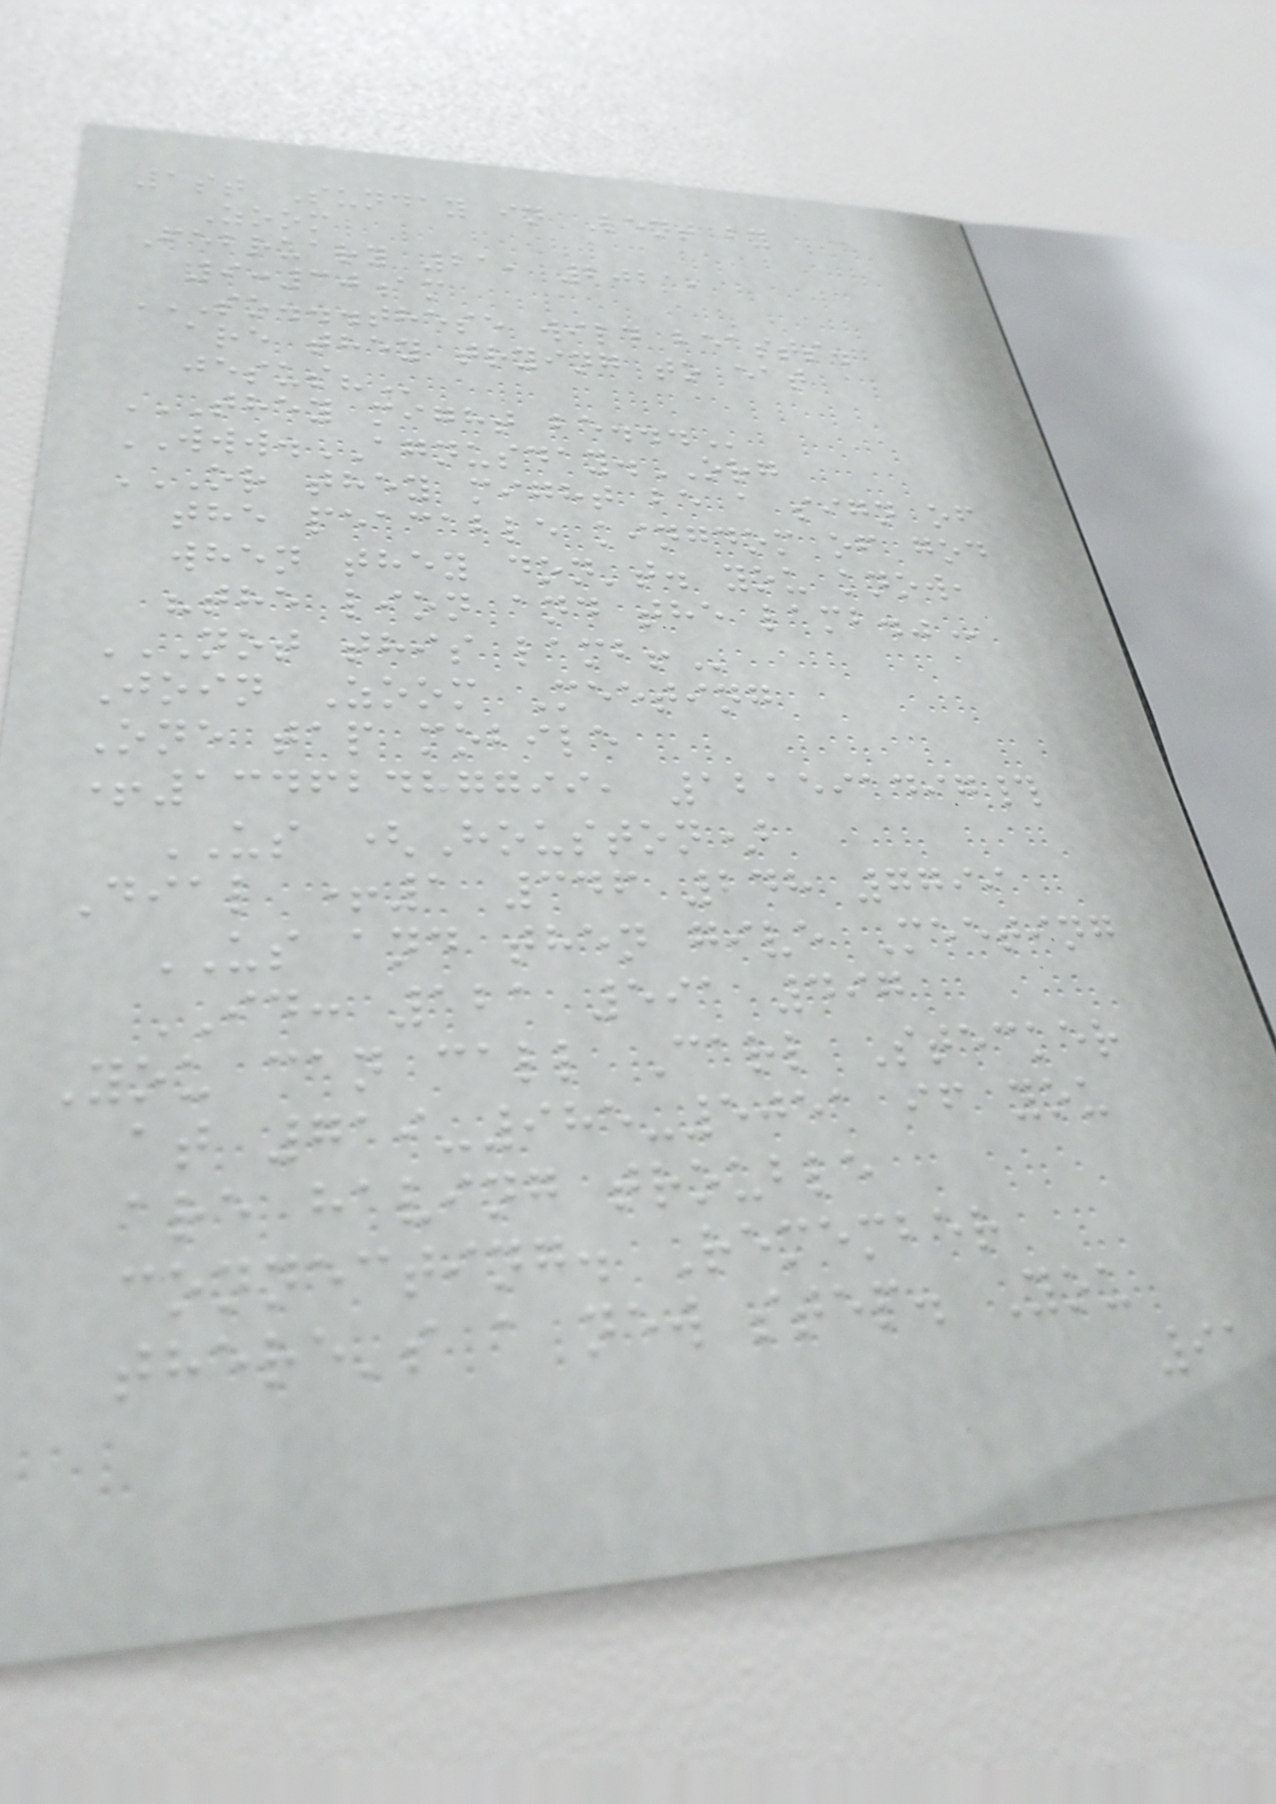1st Sunday in Lent by
Zoom
February 21, 2021,
9:30am
SO...THESE WILD BEASTS.
ARE THEY TRYING TO EAT
JESUS?
THEY MIGHT BE...
WWW.AGNUSDAY.ORG
OR THEY MIGHT BE A SIGN OF
THE PEACABLE KINGDOM OF GOD
WHEN THEY DON'T. YOU KNOW,
"THE LION AND THE LAMB."
NOT THIS LAMB!
Join Zoom Meeting
One tap mobile
+13462487799, 121591497#
US (Houston)
Dial +1 346 248 7799
US and then give Meeting
ID: 121 591 497
You can call Carl Stecker
at 719-985-5051 if you
are having trouble
connecting. Remember
there's a new step. You
91
